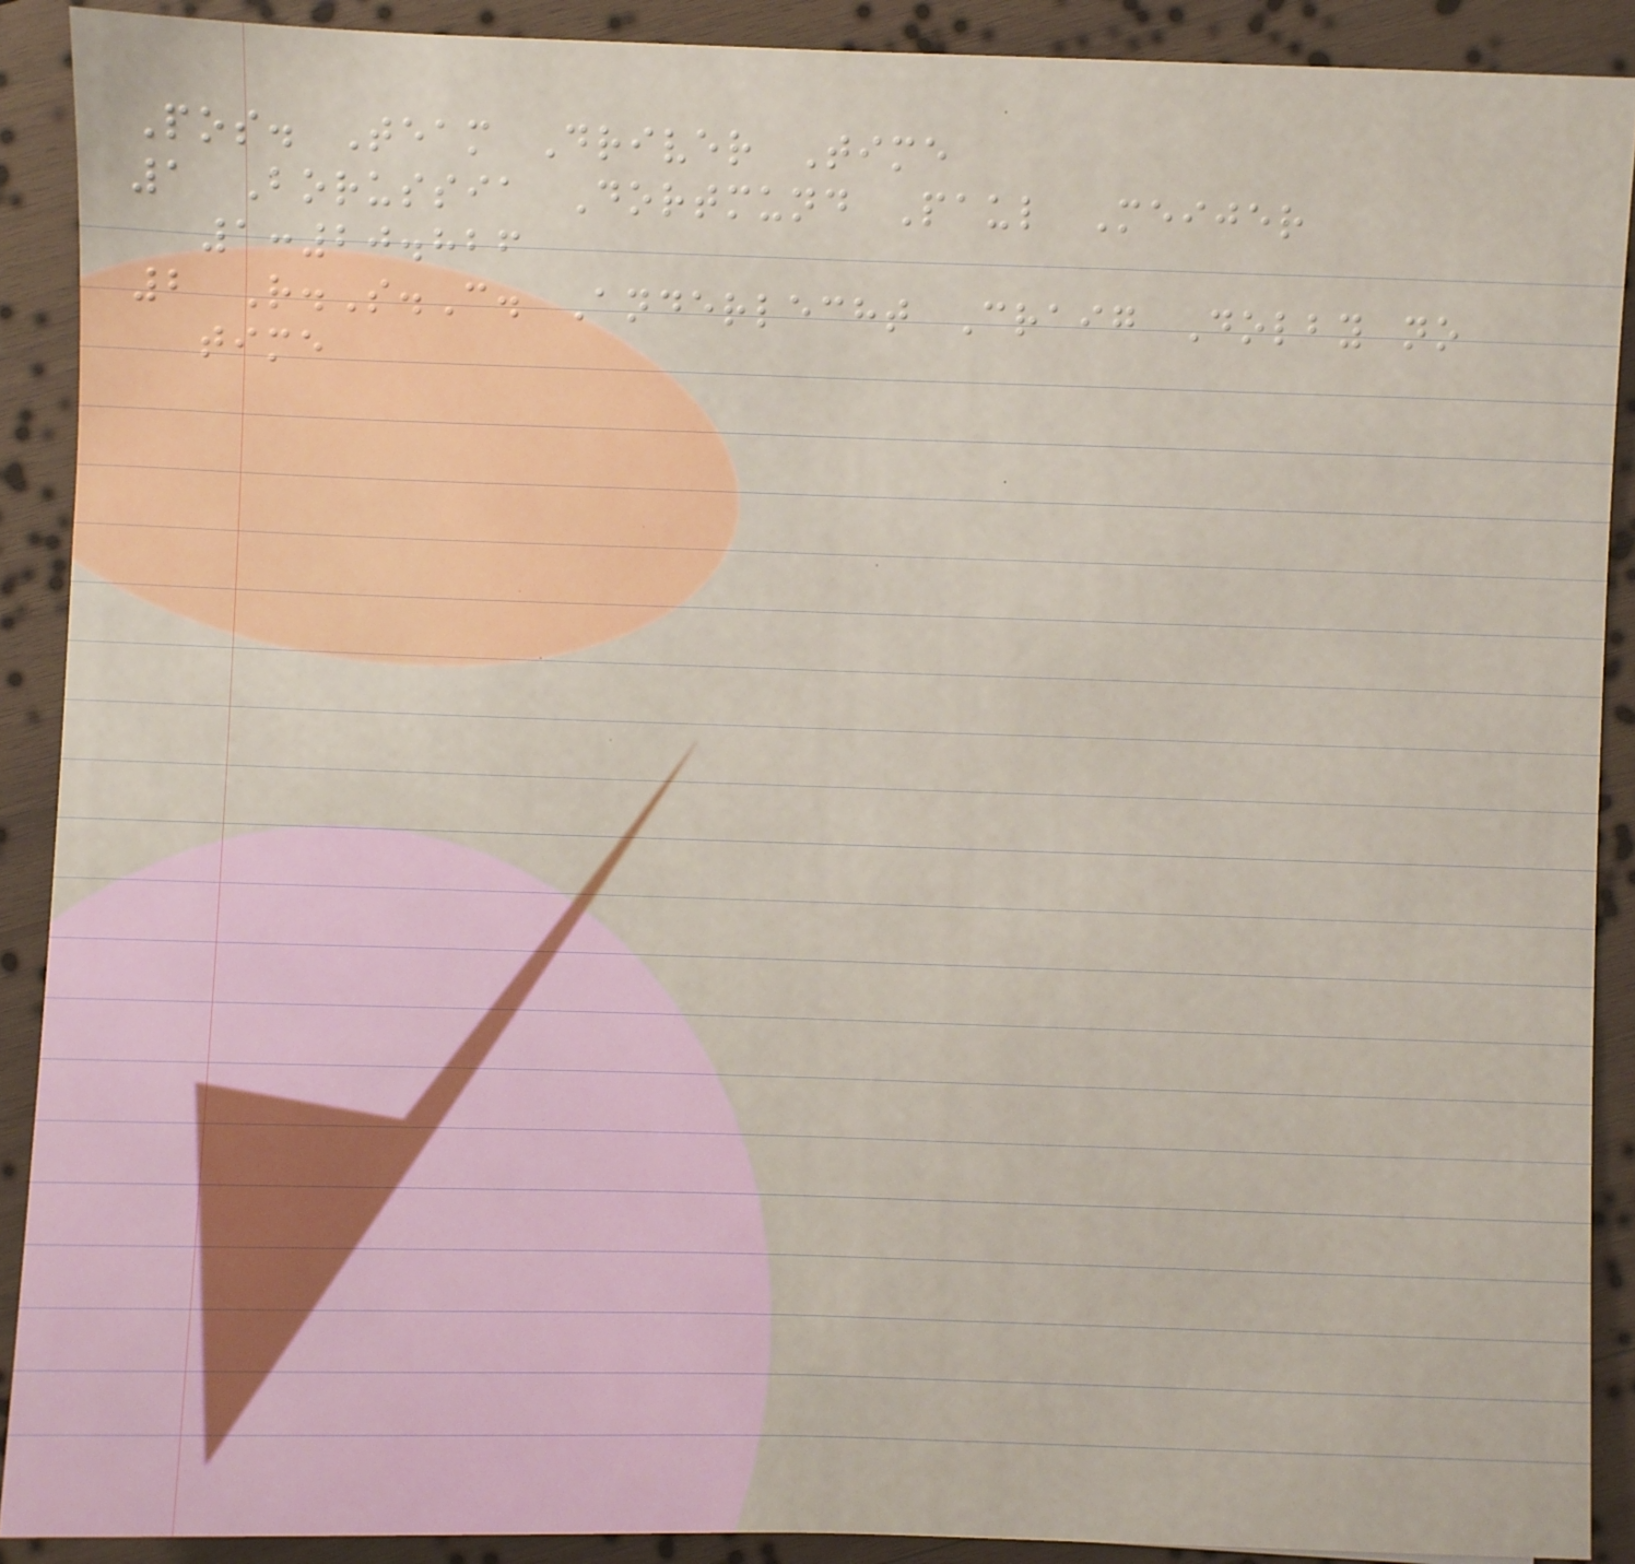Pos. Team Driver Time
1 Borussia Dortmund Paul Meijer
1:20.826
2 R.S.C. Anderlecht Craig Dolby no
time
